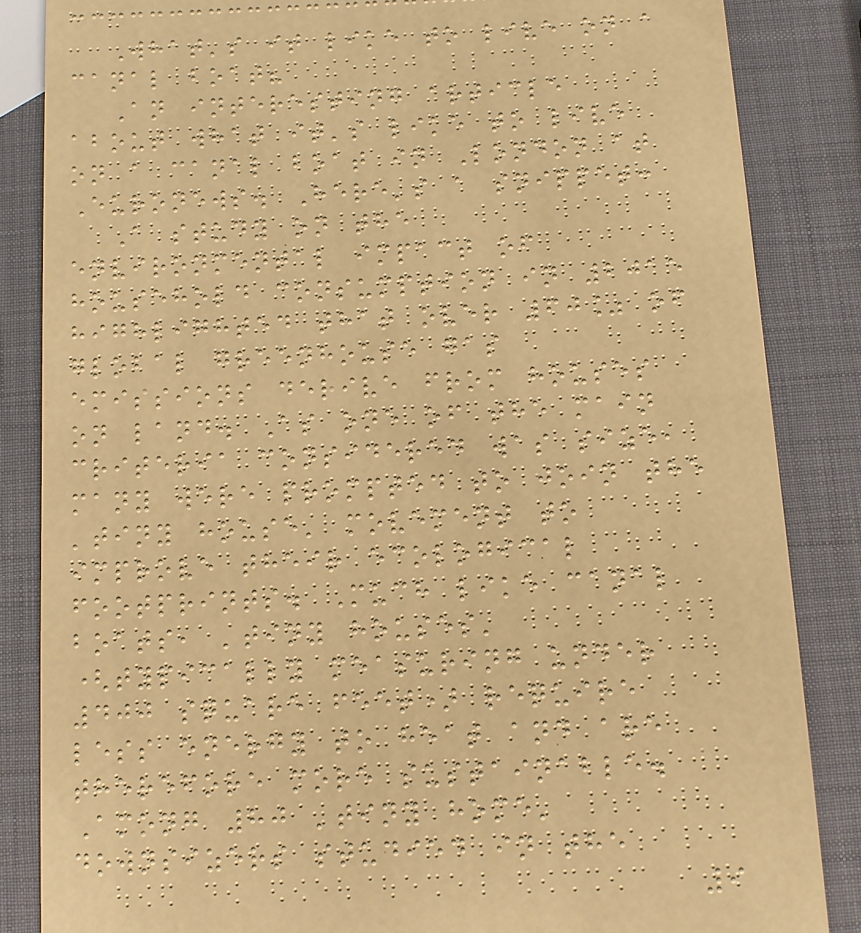What's it like to live on a
canal boat?
An interesting article
about what it's like to live
on a canal boat in London at
Euronews. Here's a snippet:
A study on the
environmental impact of
household consumption in 2015
highlighted that over 60% of
global greenhouse gas
emissions derive from houses
on land. As one of the main
criteria considered was size,
many were prompted to join the
'tiny house' movement to
improve their ecological
footprints. Much like canal
boats, 'tiny houses'
(typically measuring under
400 square feet) require
less energy to heat and are
therefore more sustainable.
Among 80 'tiny home'
downsizers studied in the
9
